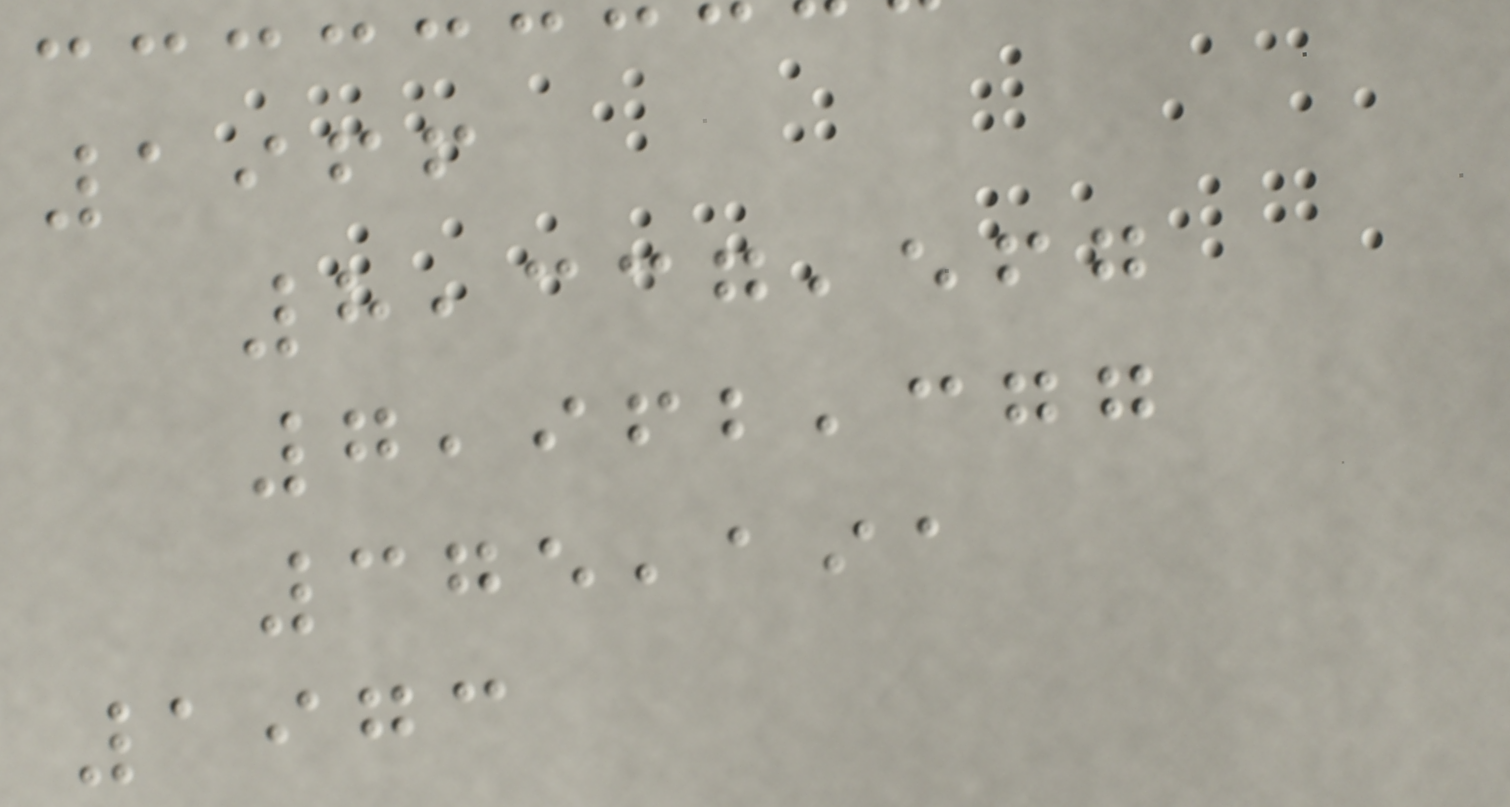1966
8,337,567
7,962,377
375,191
1973
